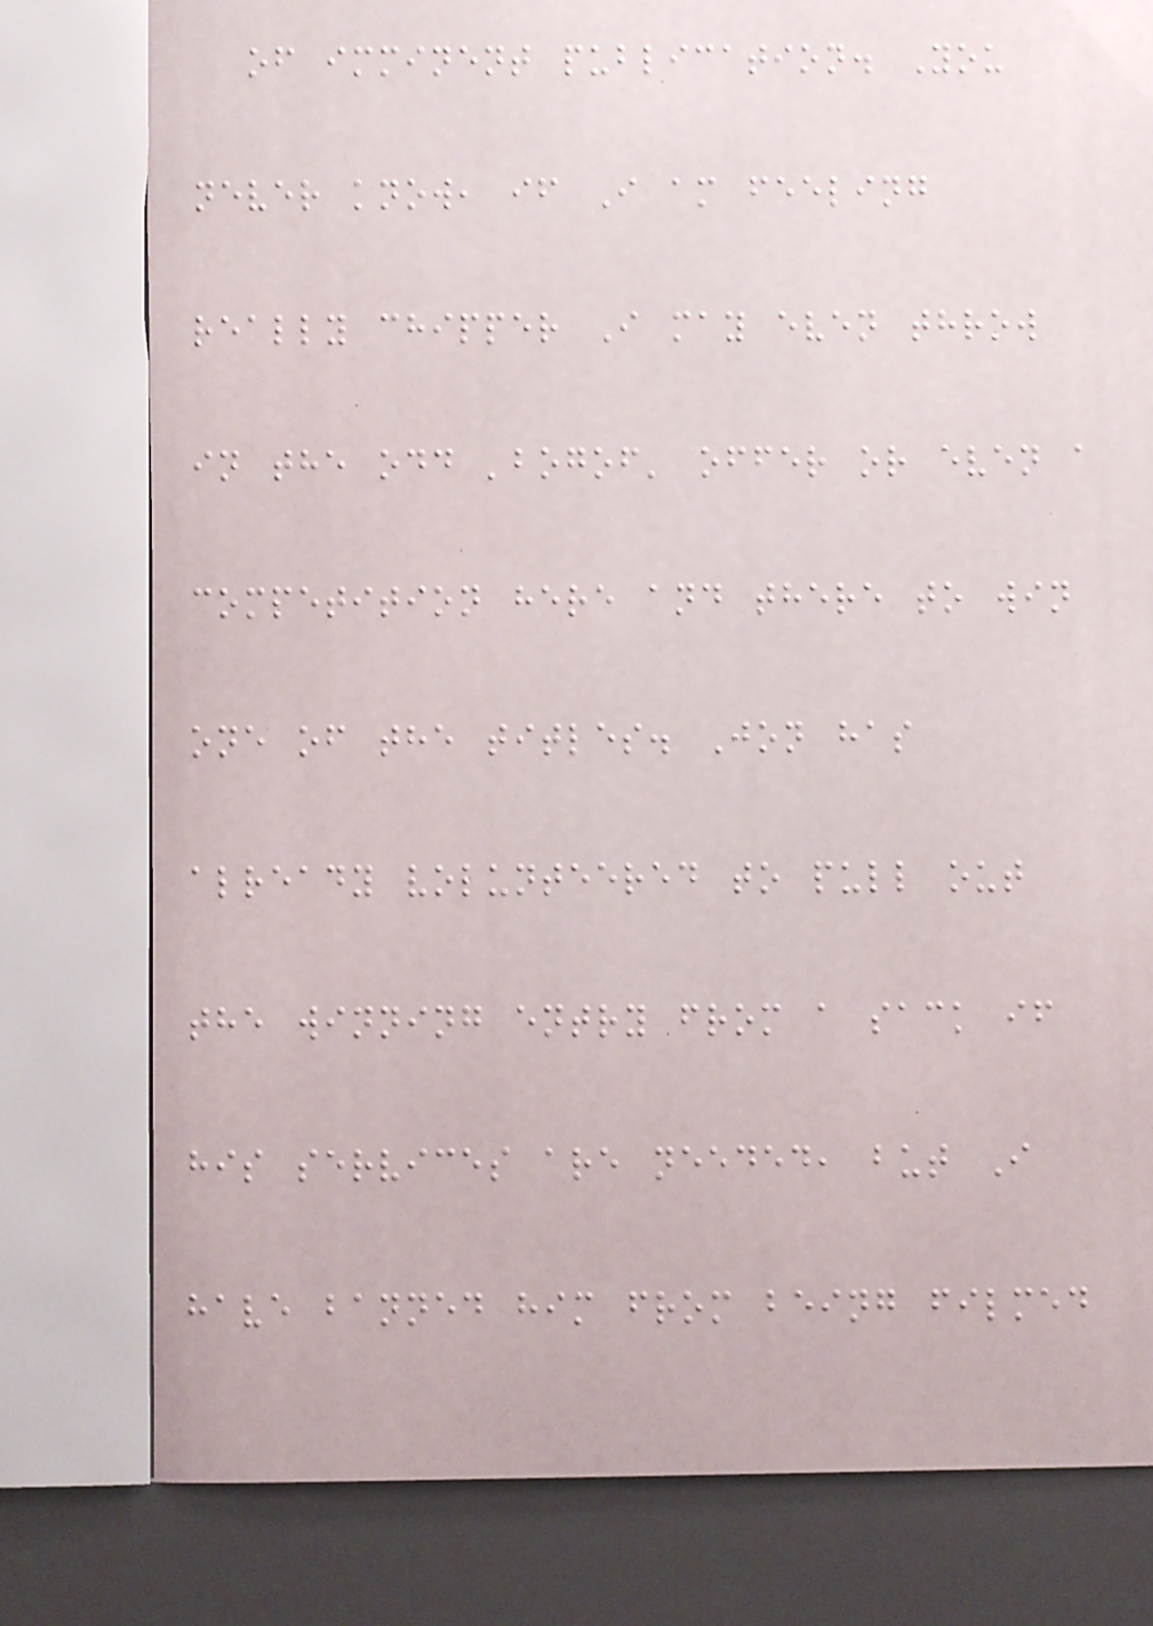of imminent publication. You
never know, if I am feeling
really chipper I may even throw
in the odd 'bogof' offer or even a
competition here and there to win
one of the titles. Jon has
already volunteered to pull out
the winning entry from a sack if
his services are needed, but I
have banned him from being filmed
